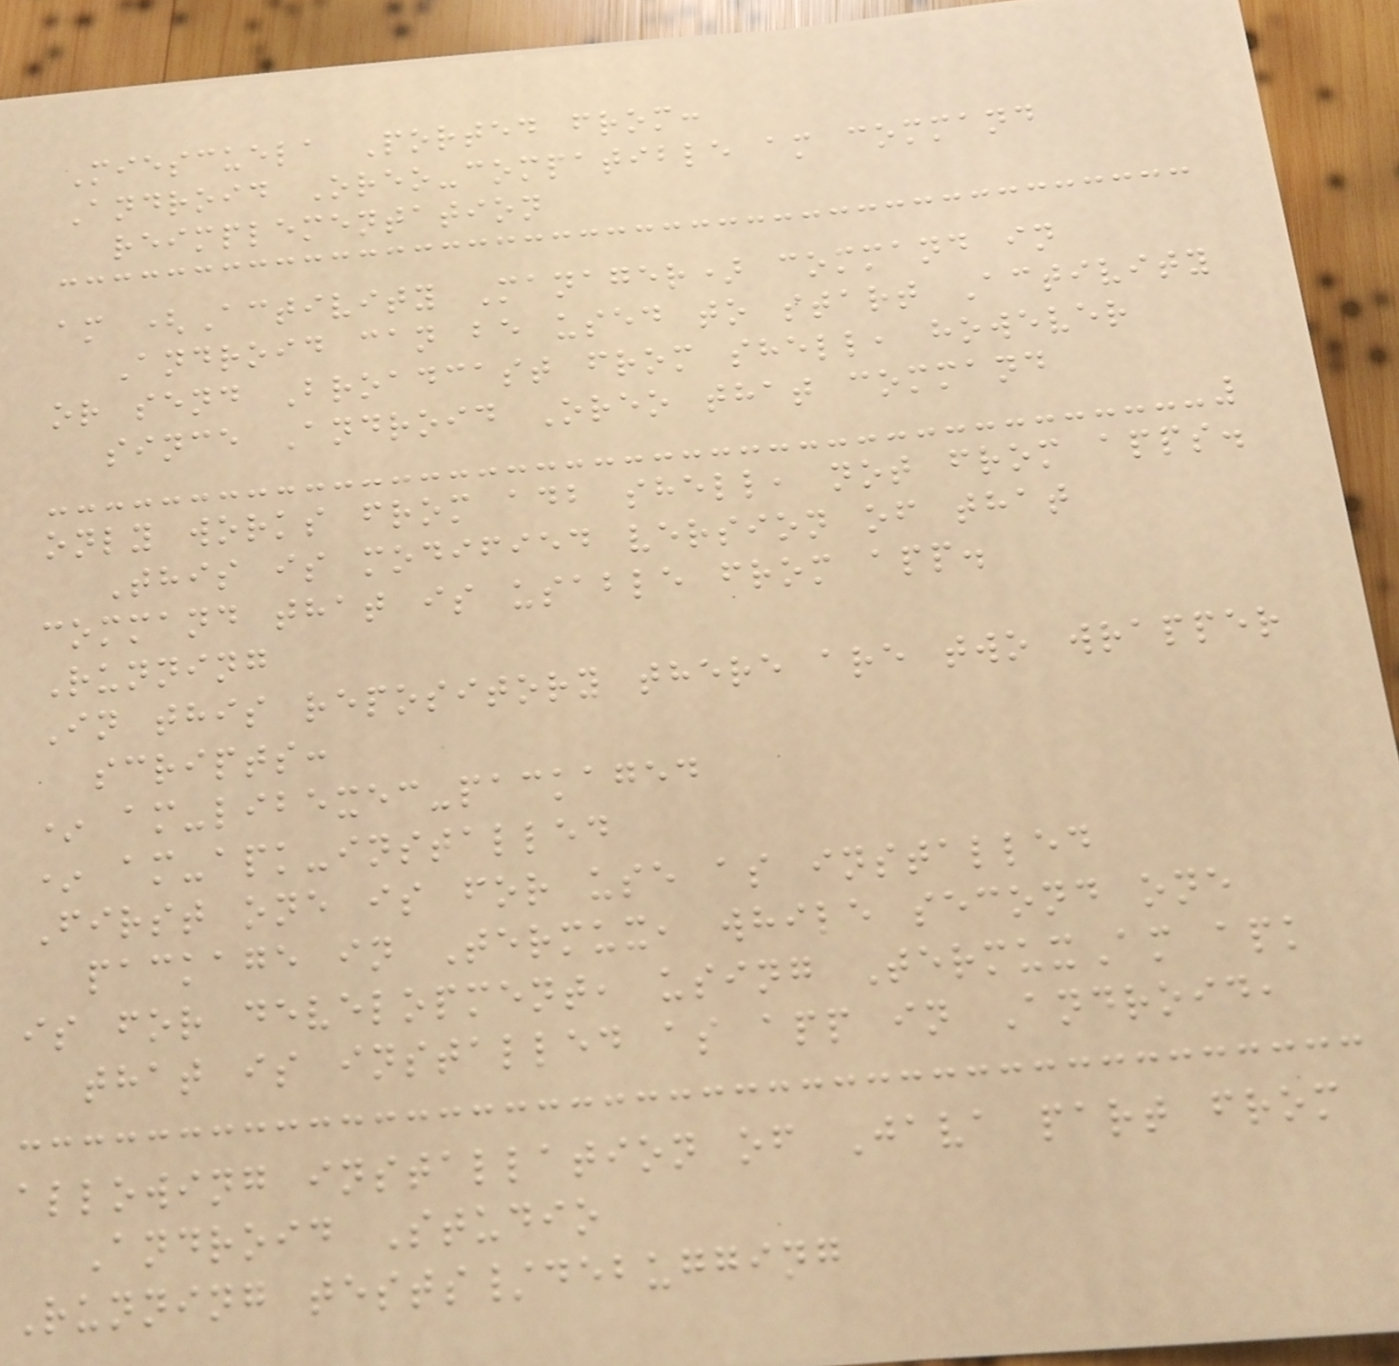Miescuela Ported from:
Android Oreo-compatible am command
reimplementation
am (Activity Manager) command in
Android can be used to start Activity
or send Broadcast from shell, however
since Android Oreo that command
only works from adb shell, not from apps.
This is modified version of that
command that is usable from app.
Running
In this repository there are two wrapper
scripts:
* am-libexec-packaged
* am-apk-installed
First one is for use as installed
package in Termux, while second one
is for development, using TermuxAm apk
that is installed as app in Android,
allowing installation of Java part from
Android Studio
Running tests/debugging
